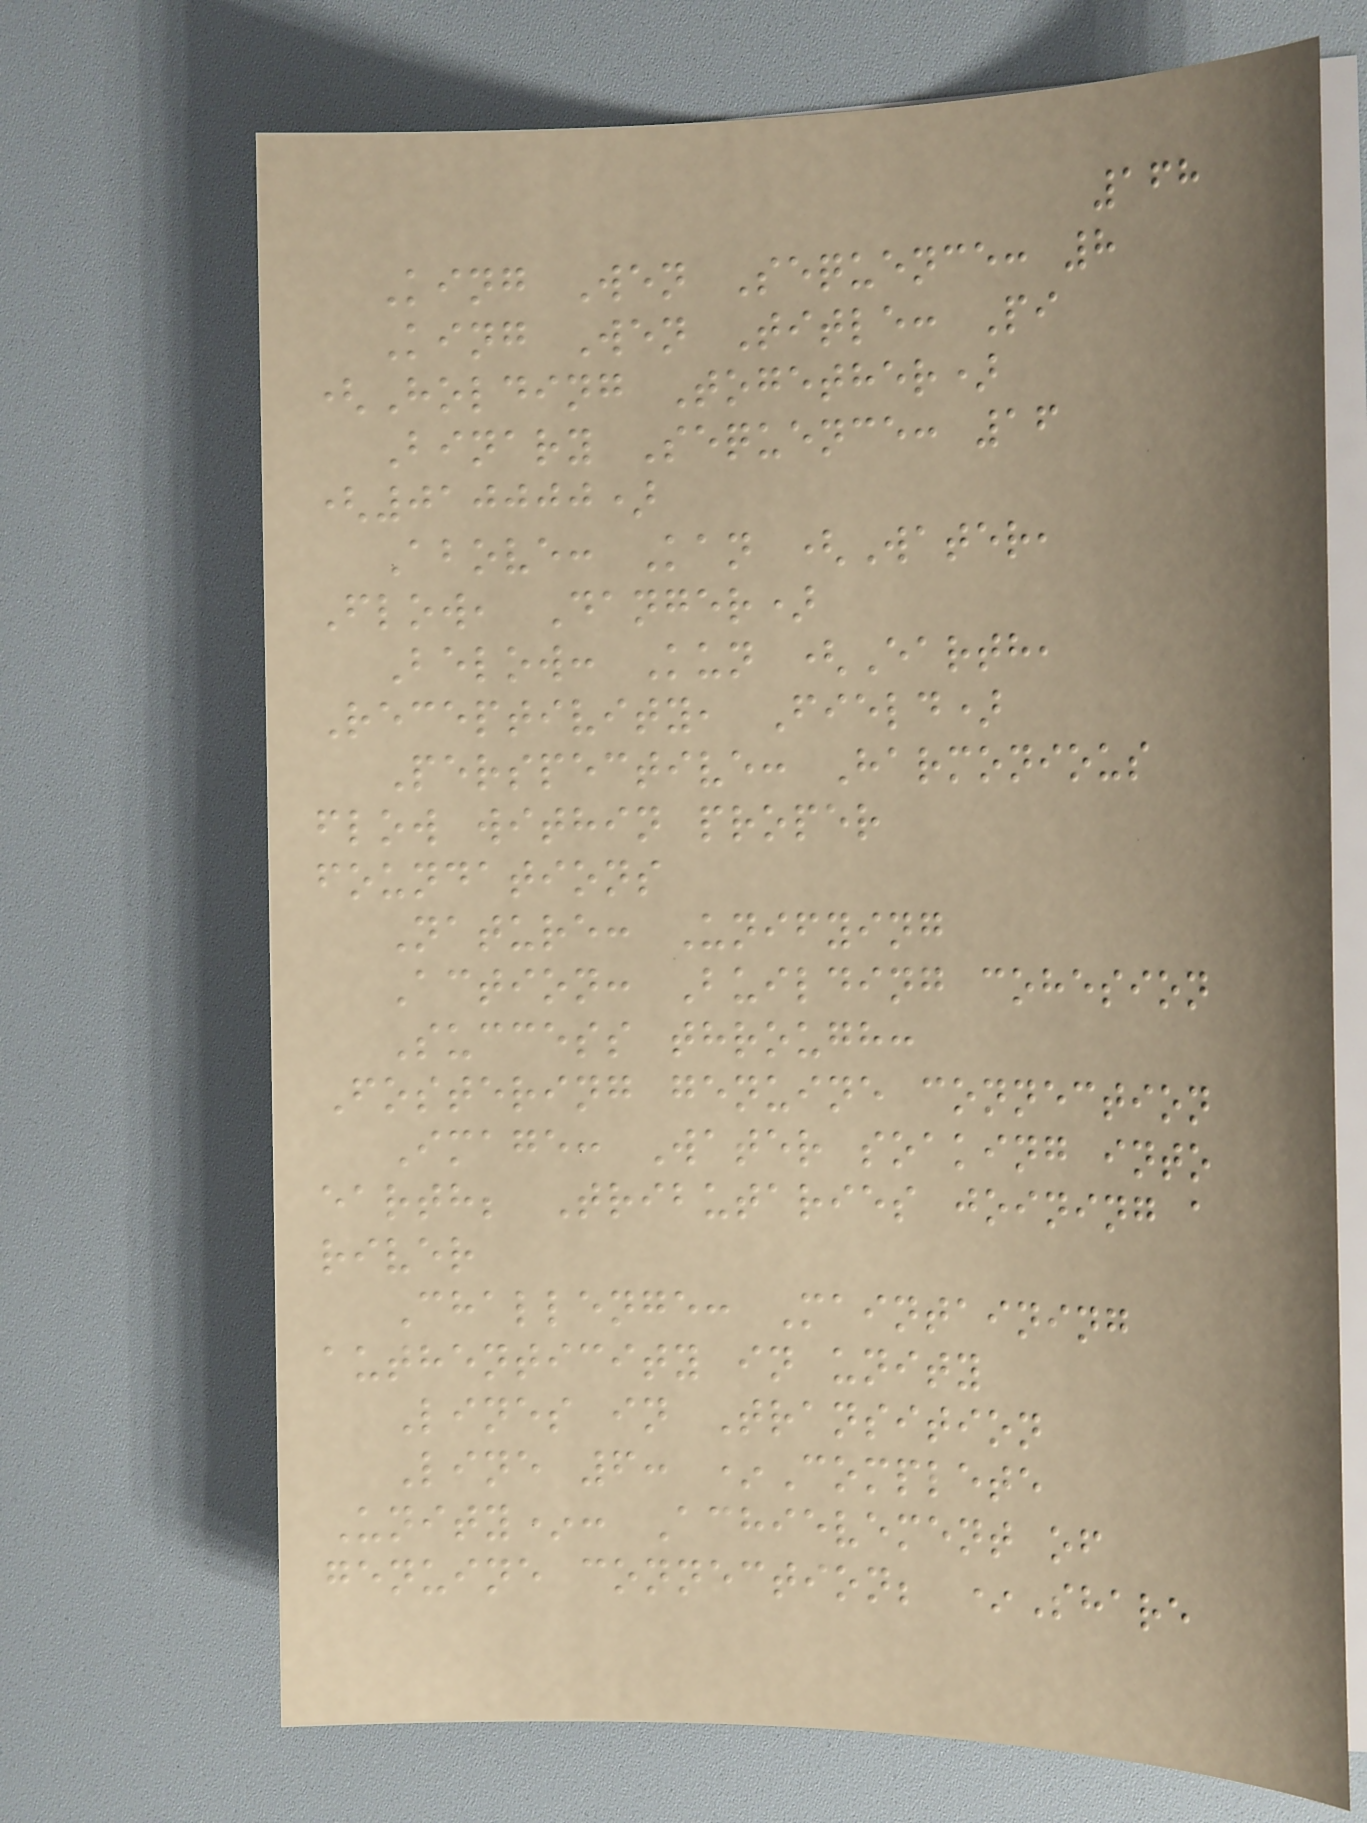168
King Wen Sequence: 8
King Wen Title: Pi
(Holding Together)
Binary Sequence: 16
(010000)
Above: Kan (Water,
Flow, Danger)
Below: Kun (Earth,
Receptivity, Field)
Perspective: Harmonious
flow within proper
foundations
Nature: Unifying
Action: Building cohesion
Success through:
Fostering genuine connection
Image: Water soaking into
earth; Tributaries joining a
river
Challenge: Maintaining
authenticity in unity
Lines in Transition
Line 6: *Complete
Unity*: Achievement of
genuine connection; *Share
